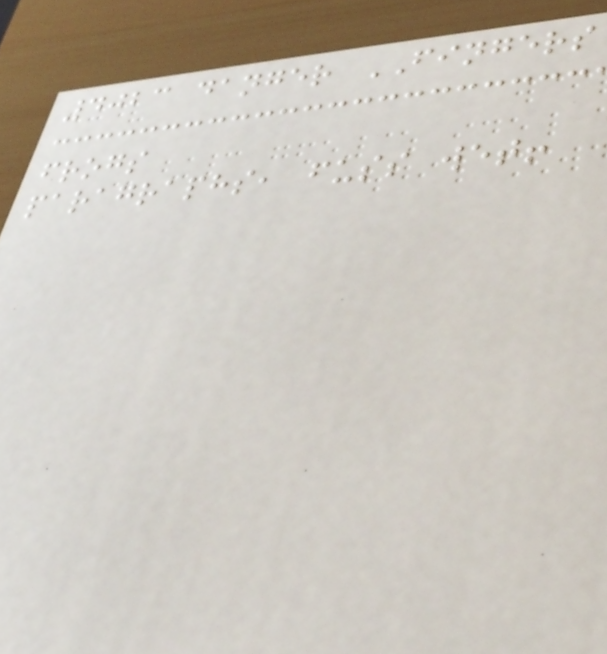4023 danger FINGERS
frogs
paragraphs, fuss wet!
